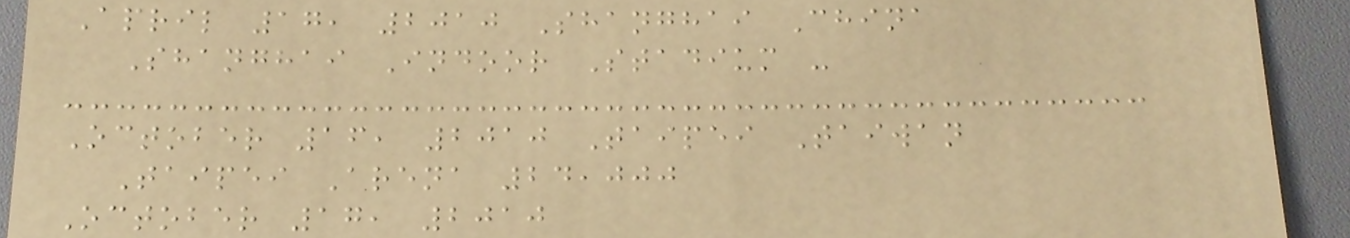April 17, 2010 Shanghai China
Shanghai Indoor Stadium -
October 16, 2010 Taipei Taiwan
Taipei Arena 24,000
October 17, 2010
